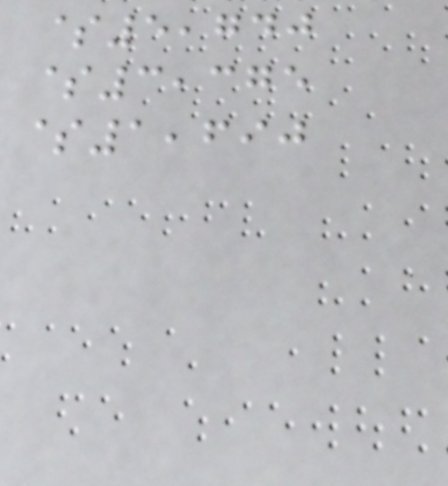$5,740
$3,375
$1,690
